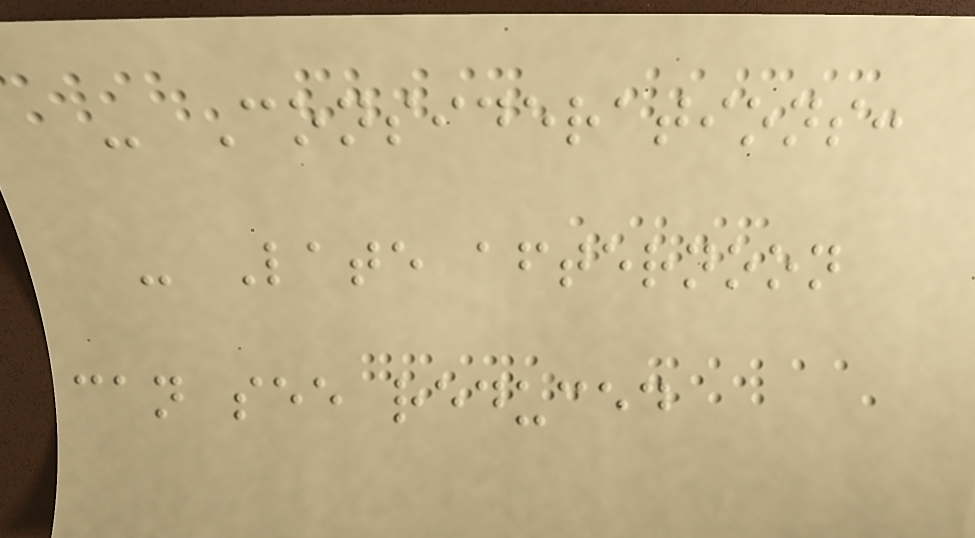- Considerations:
- Late afternoon
can see reduced
